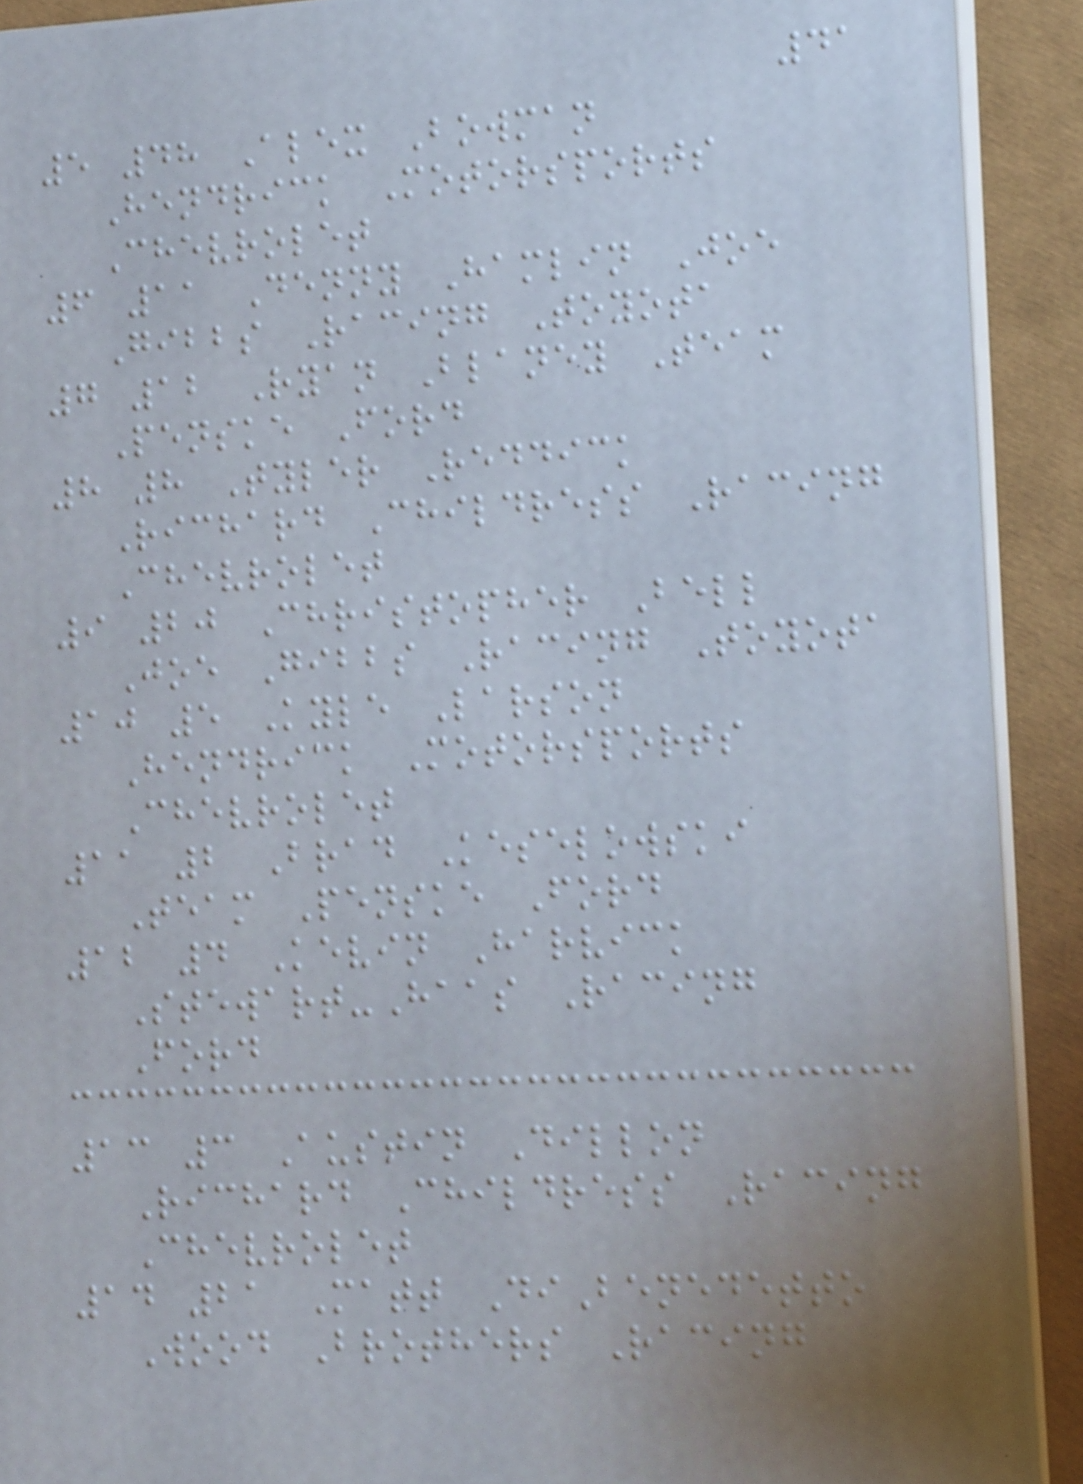41
5 48 Alex Bowman
Hendrick Motorsports
Chevrolet
6 11 Denny Hamlin Joe
Gibbs Racing Toyota
7 12 Ryan Blaney Team
Penske Ford
8 8 Tyler Reddick
Richard Childress Racing
Chevrolet
9 20 Christopher Bell
Joe Gibbs Racing Toyota
10 5 Kyle Larson
Hendrick Motorsports
Chevrolet
11 2 Brad Keselowski
Team Penske Ford
12 4 Kevin Harvick
Stewart-Haas Racing
Ford
13 3 Austin Dillon
Richard Childress Racing
Chevrolet
14 21 Matt DiBenedetto
Wood Brothers Racing
